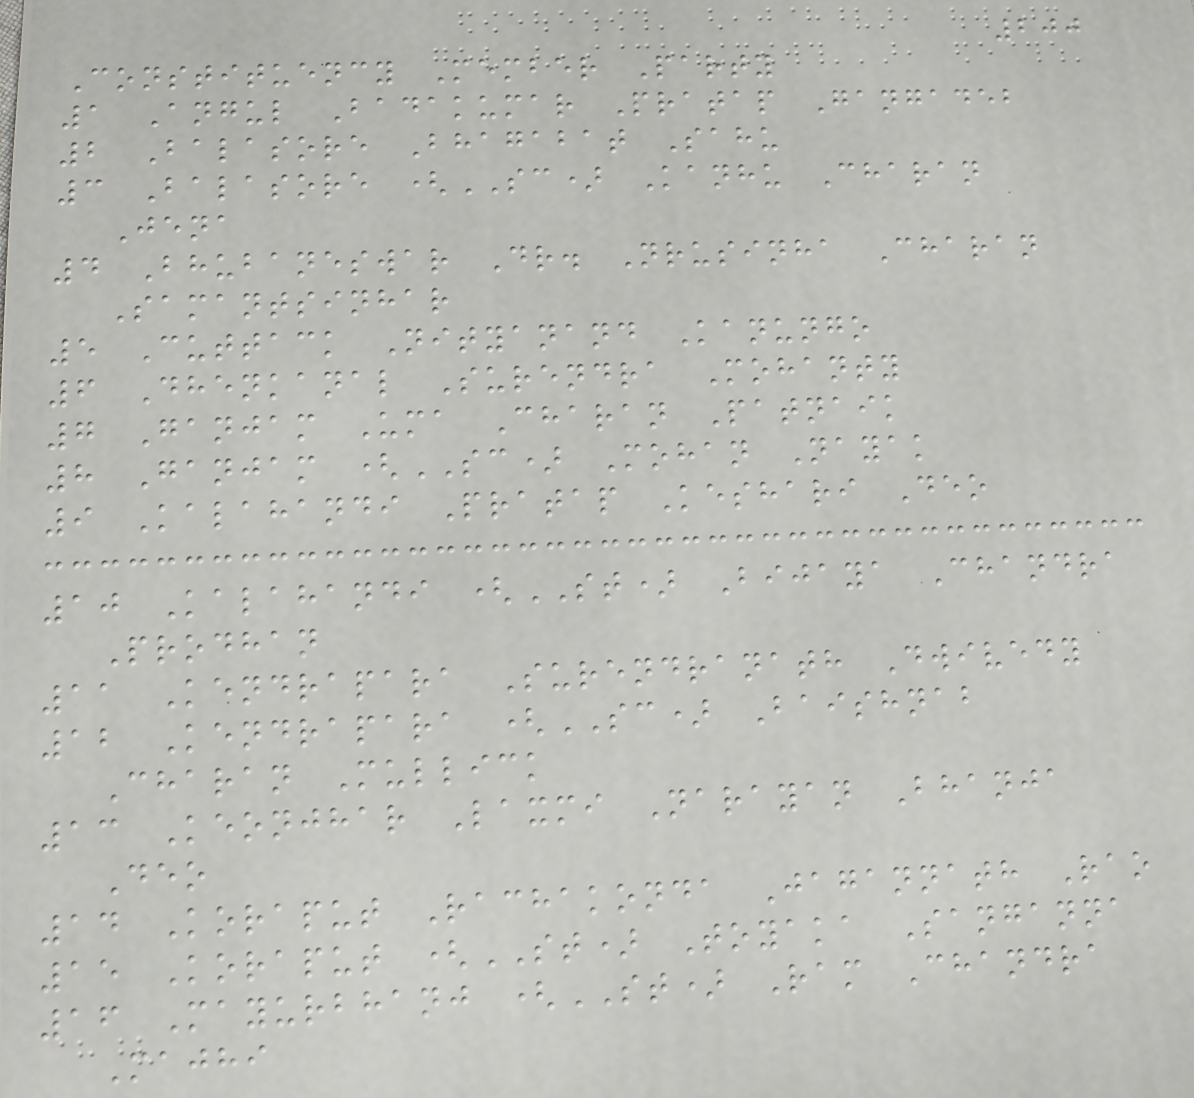200
Constituency Member Party
1 Angul Badakumar Pratap Gangadeb
2 Balasore Bhagabat Sahu
3 Balasore (SC) Kanhu Charan
Jena
4 Bhubaneswar Dr. Nrusinha Charan
Samantsinhar
5 Cuttack Nityanand Kanungo
6 Dhenkanal Surendra Mohanty
7 Ganjam Uma Charan Patnaik
8 Ganjam (SC) Mohan Nayak
9 Kalahandi Pratap Keshari Deo
10 Kalahandi (ST) Bijaya Chandra
Prodhan
11 Kendrapara Surendranath Dwivedy
12 Kendrapara (SC) Baishnab
Charan Mullick
13 Keonjhar Laxmi Narayan Bhanja
Deo
14 Koraput Rachakonda Jagannath Rao
15 Koraput (ST) Toyaka Sanganna
16 Mayurbhanj (ST) Ram Chandra
Majhi
